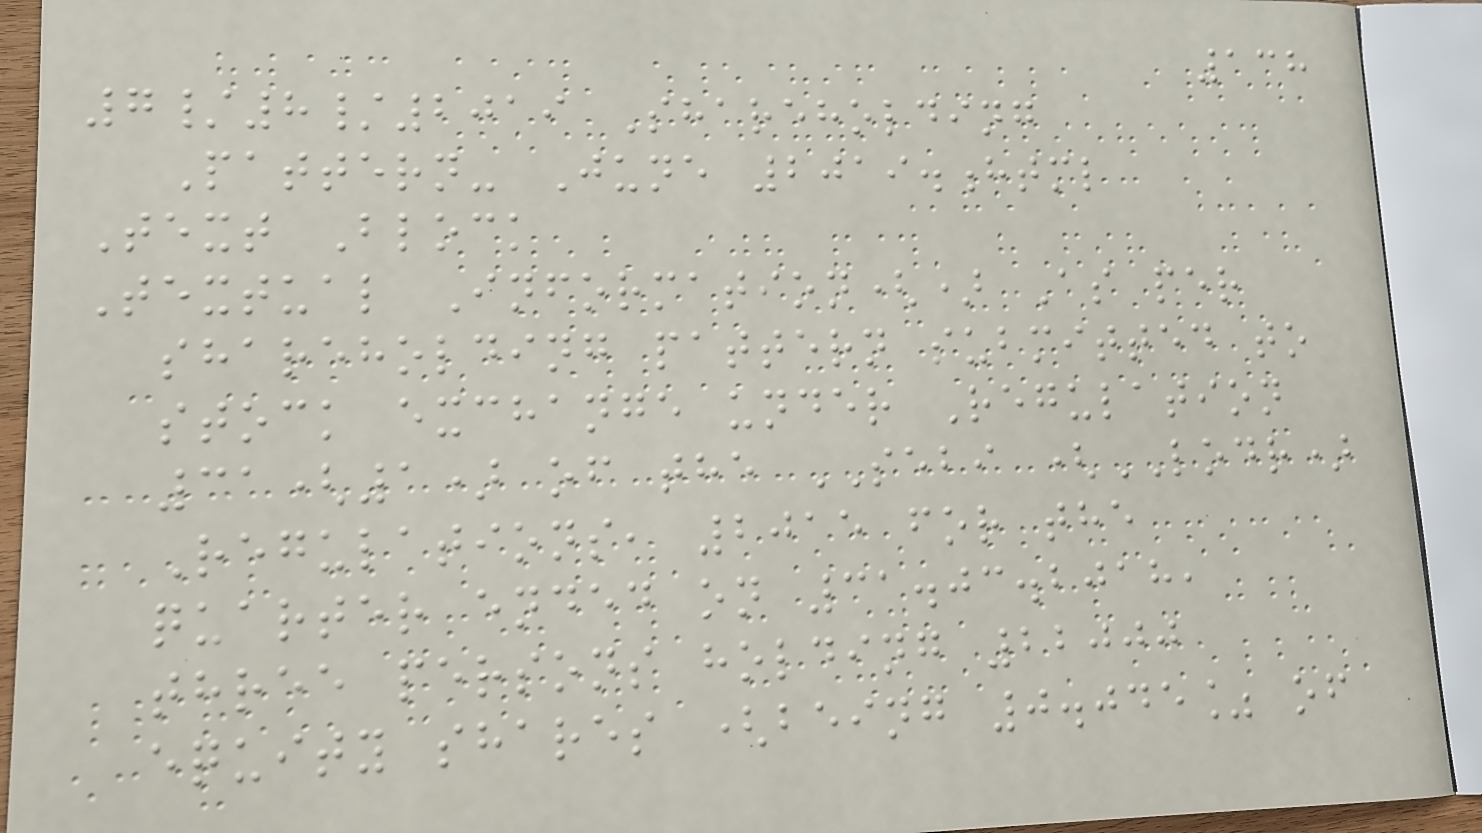138
7/8/2019 Shareholding
Pattern- June 2019.html
Text Block
Textual Information() As per
shareholding pattern submitted to
stock exchange under Regulation
31(1) of the SEBI (LODR)
Regulations, 2015 for the
quarter ended on 31.03.2018,
three persons holding 22000
equity shares (being 0.045% of
